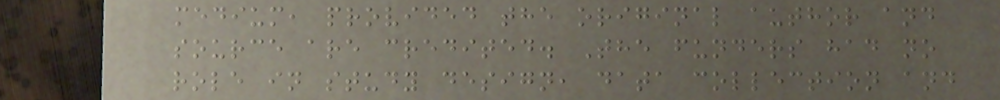medium, provided the original author and
source are credited. The funders had no
role in study design, data collection and
